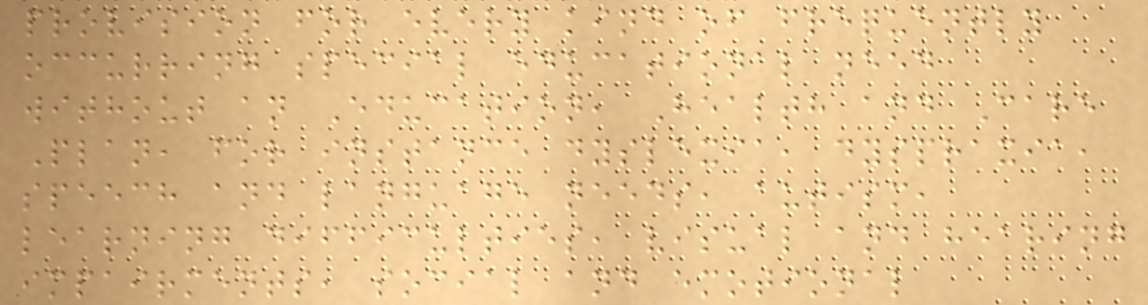provision for every kind of frequently
occurring special educational need
without an Education, Health and Care
Plan, for instance dyslexia, dyspraxia,
speech and language needs, autism,
learning difficulties, visual and hearing
impairments, social and emotional
